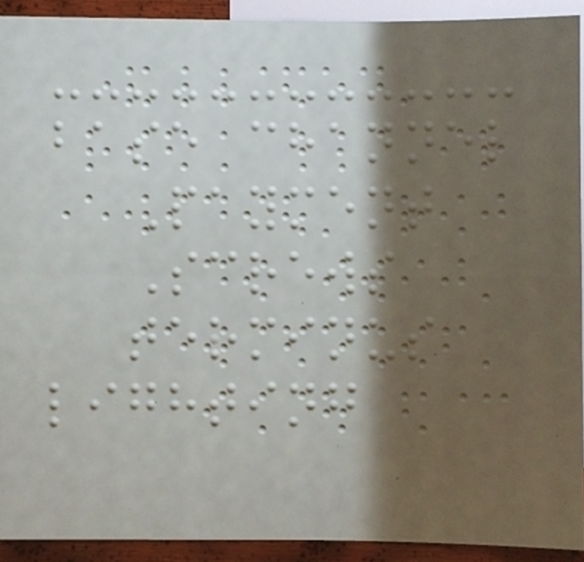base channel
Payment
Screws
terminus
lighting
